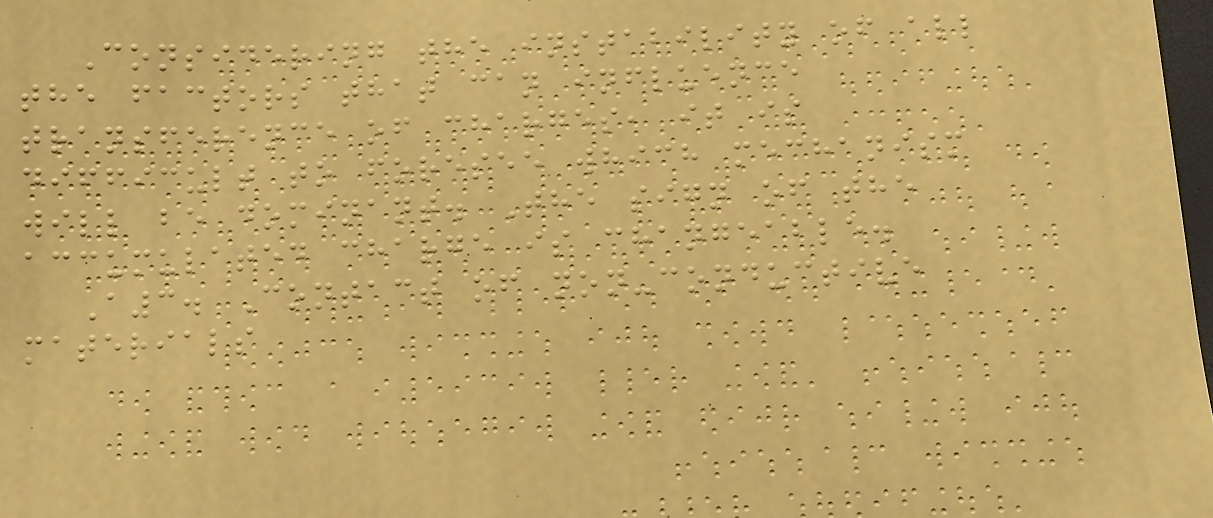Considering the instability of all
the factors that can influence
transference of charges, it is
difficult to foresee which mechanism
will be dominant. The sign of the
accumulated charge is changeable.
A3. Contact of non-conductive
materials
